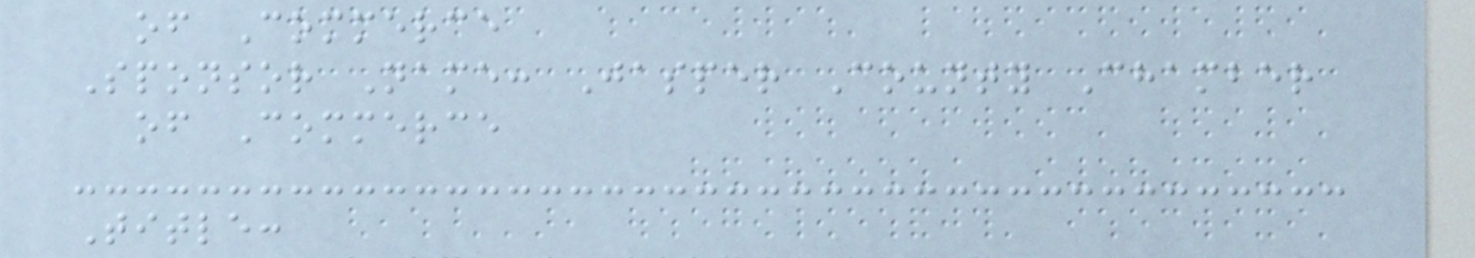of Commerce
Sponsor Name: Jasper County Chamber
of Commerce
Title:
